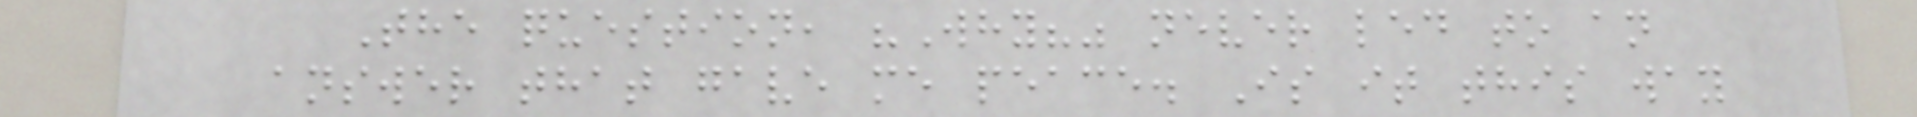The question, "Why?" never led to an
answer that gave me peace. Is it this way
